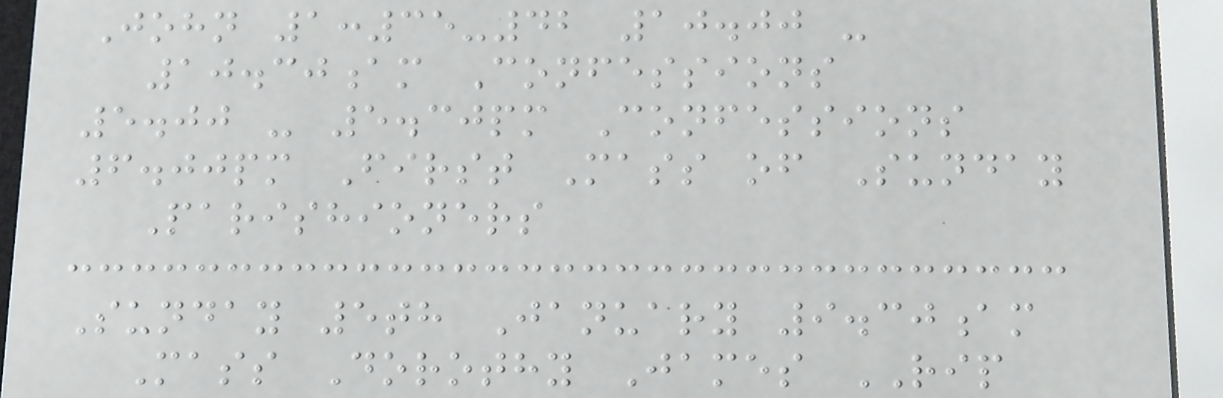John 1:35-42 10.00 -
10.30am Confessions
5.00 - 5.30pm Confessions
6.00pm First Mass of Sunday
Parishioners
Sunday 5th January 9.30am
Mass Dorothy James RIP
